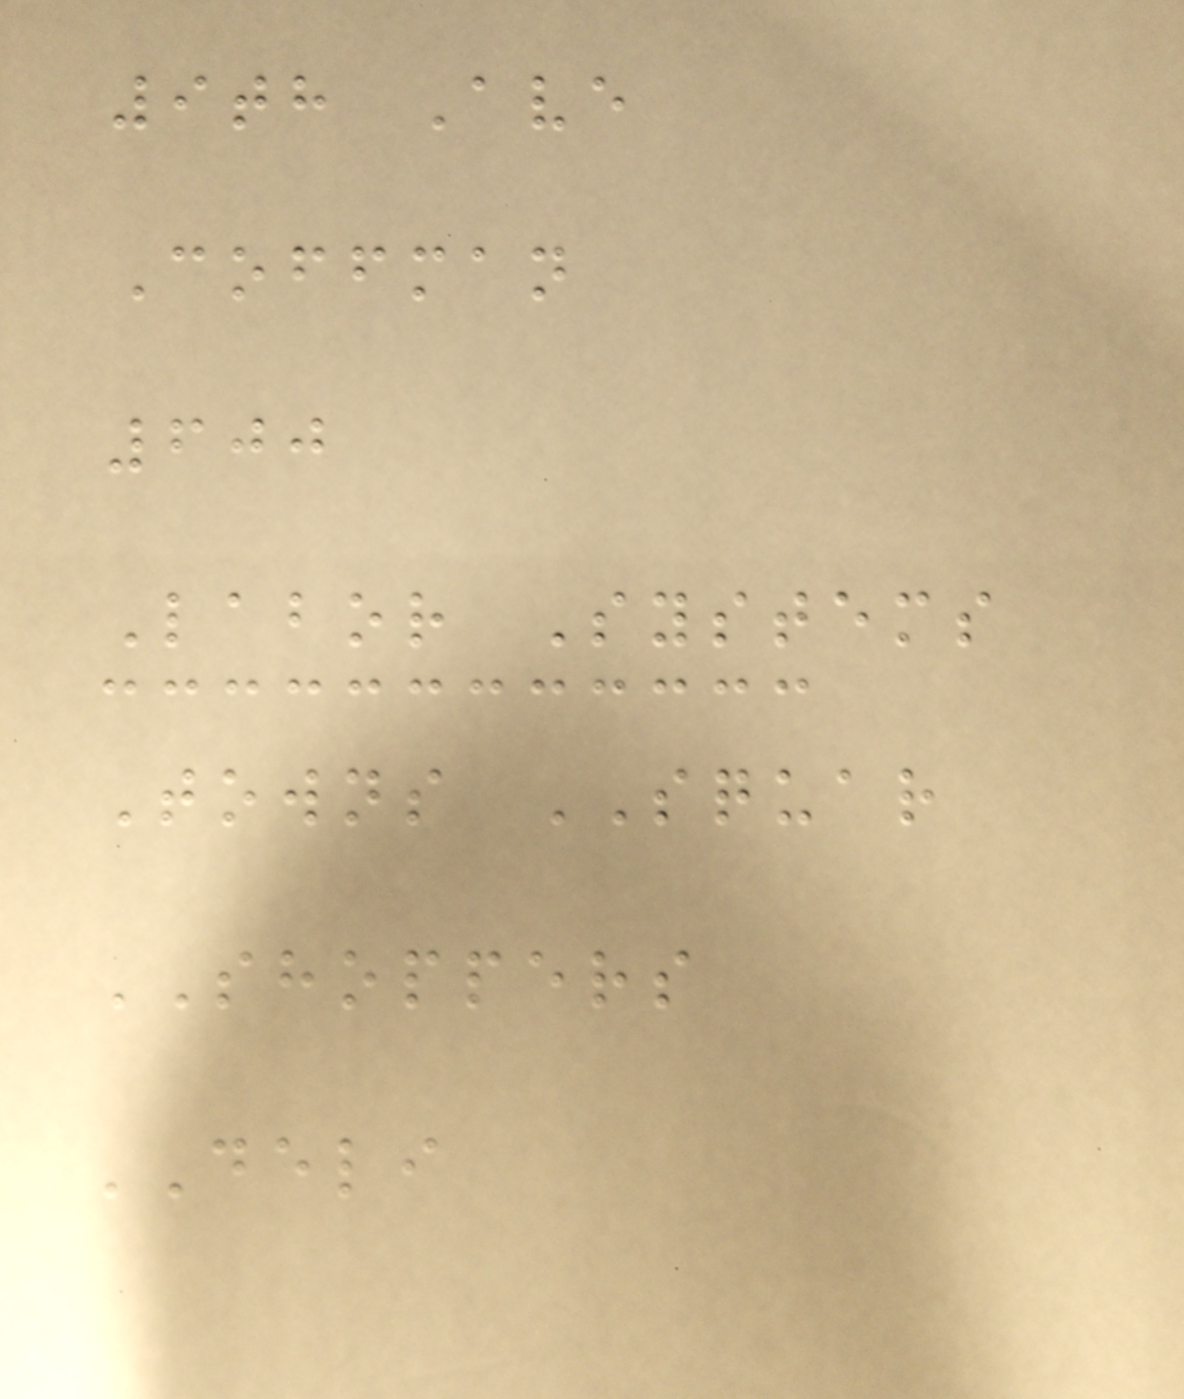9th Ave
Coffman
600
Labor Systems
Towns SQUAR
SHOPPERS
DELI
